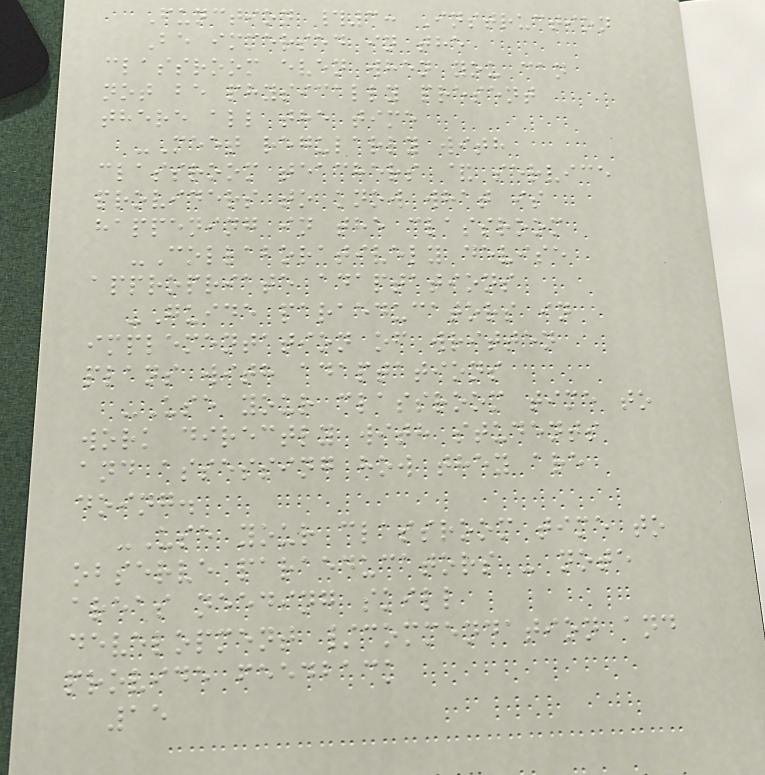Function #3: Instruction
Be immersed in the
classroom even when you can
not be physically present
there all the time
-Meet regularly with
classroom teachers & service
providers to know what is
happening in the classroom
-Collaboratively devise
appropriate adaptations
-Guide paraeducators in
implementation of written
plans with adaptations
-Use your classroom time to
work directly with students
and assessing how they are
doing.
-Use your classroom time to
observe paraeducators - note
areas needing skill
development /commendation and
provide feedback
15
